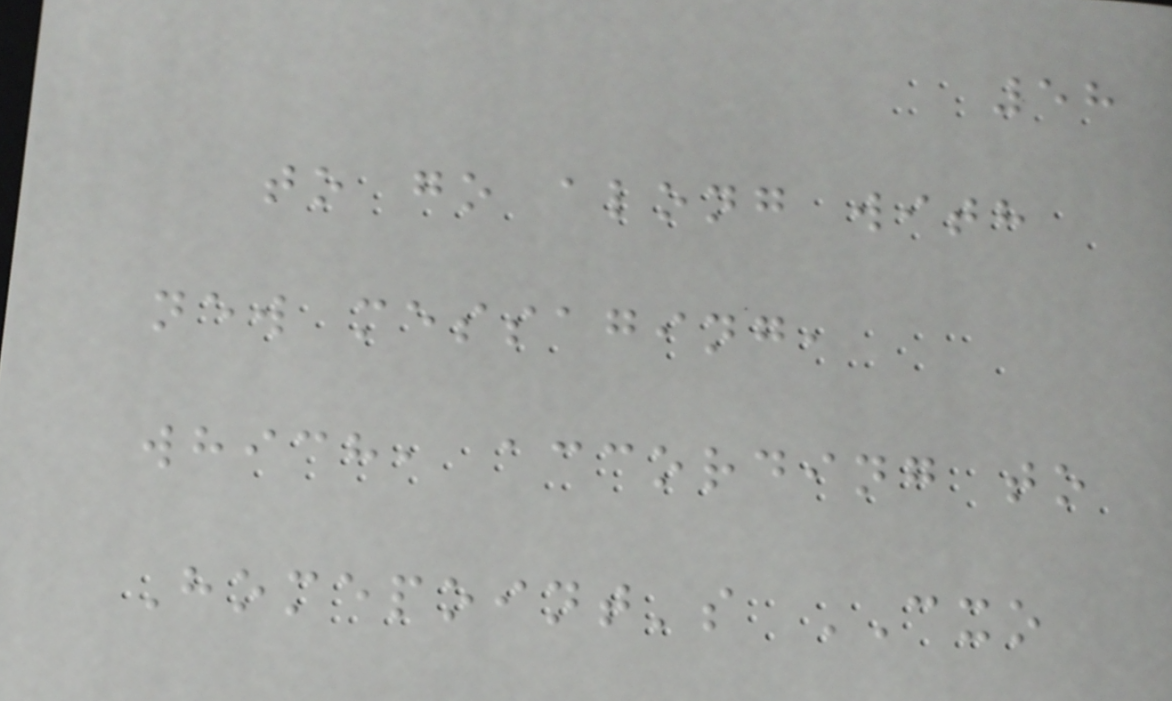58
to go along with
new messaging,
which, according to
Homepoint's CXO
